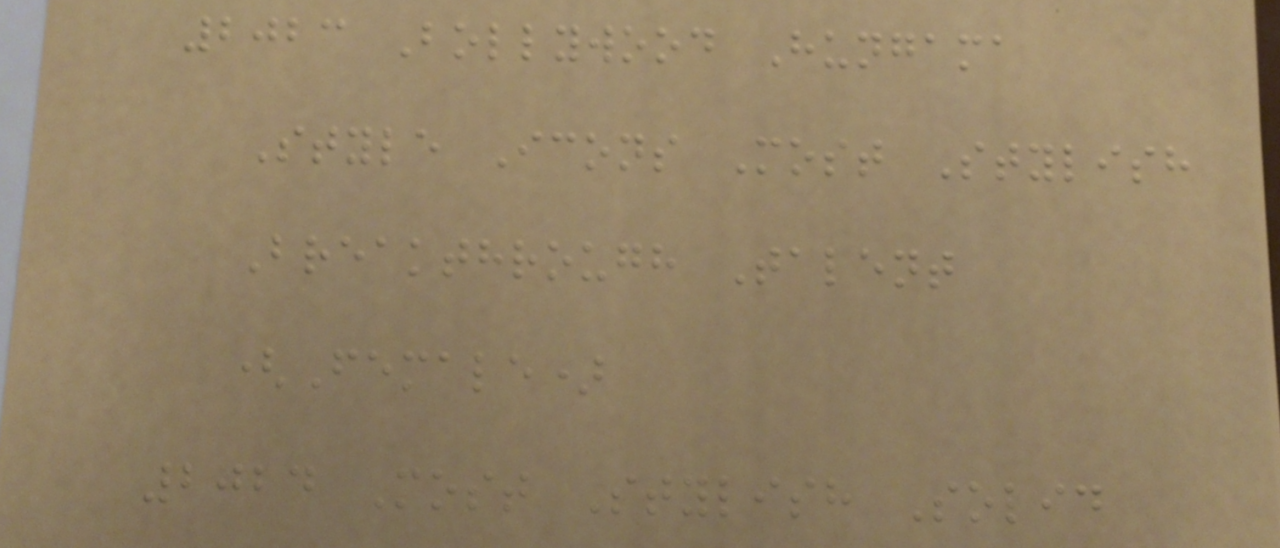2023 Bollywood Hungama
Style Icons Most Stylish
Breakthrough Talent
(Female)
2024 Most Stylish Solid
